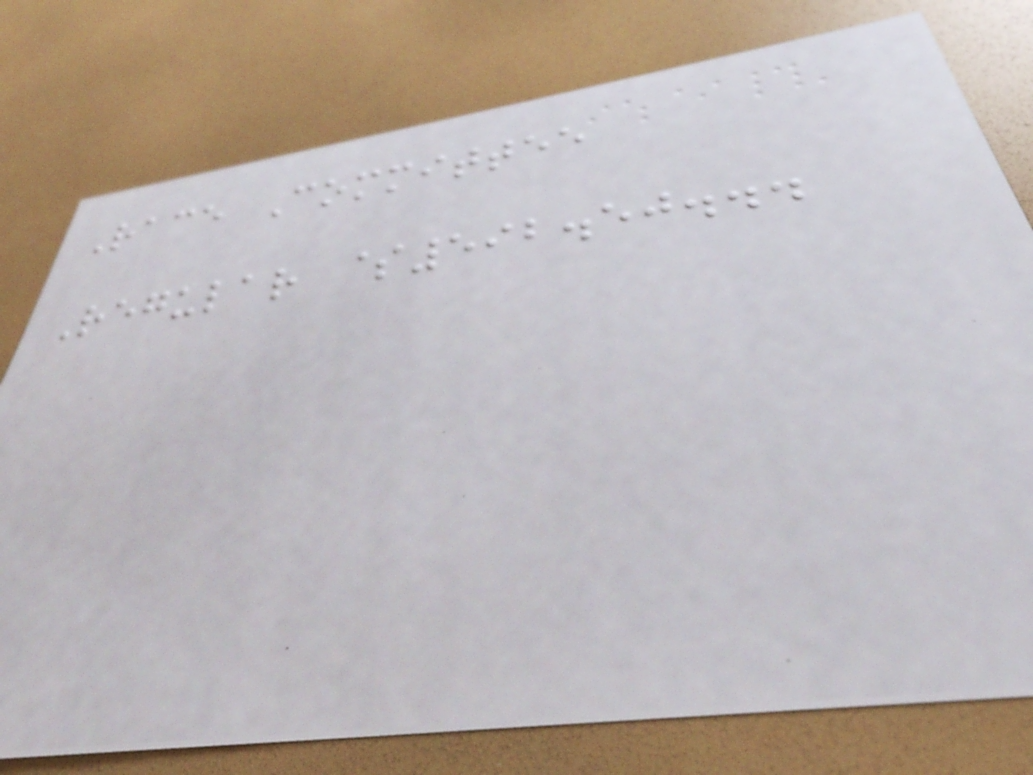Race Committee
Regular $592.50...
